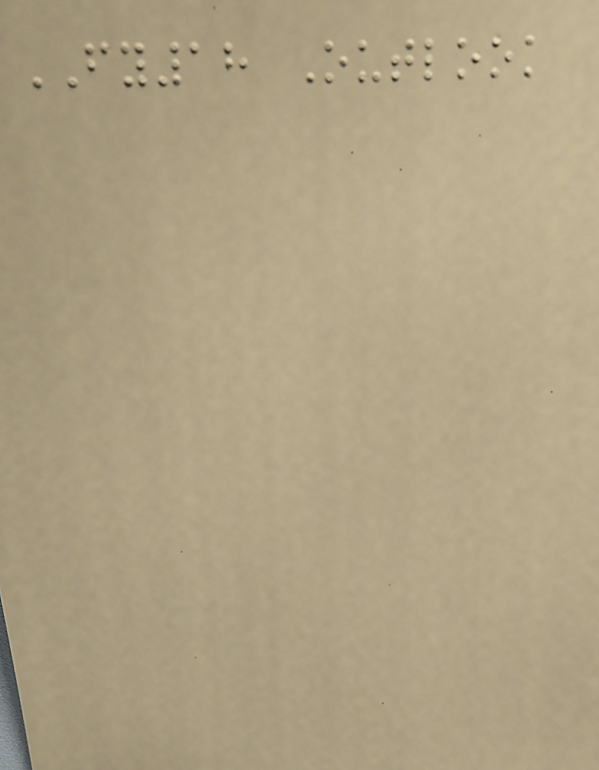FY18 Outlook
